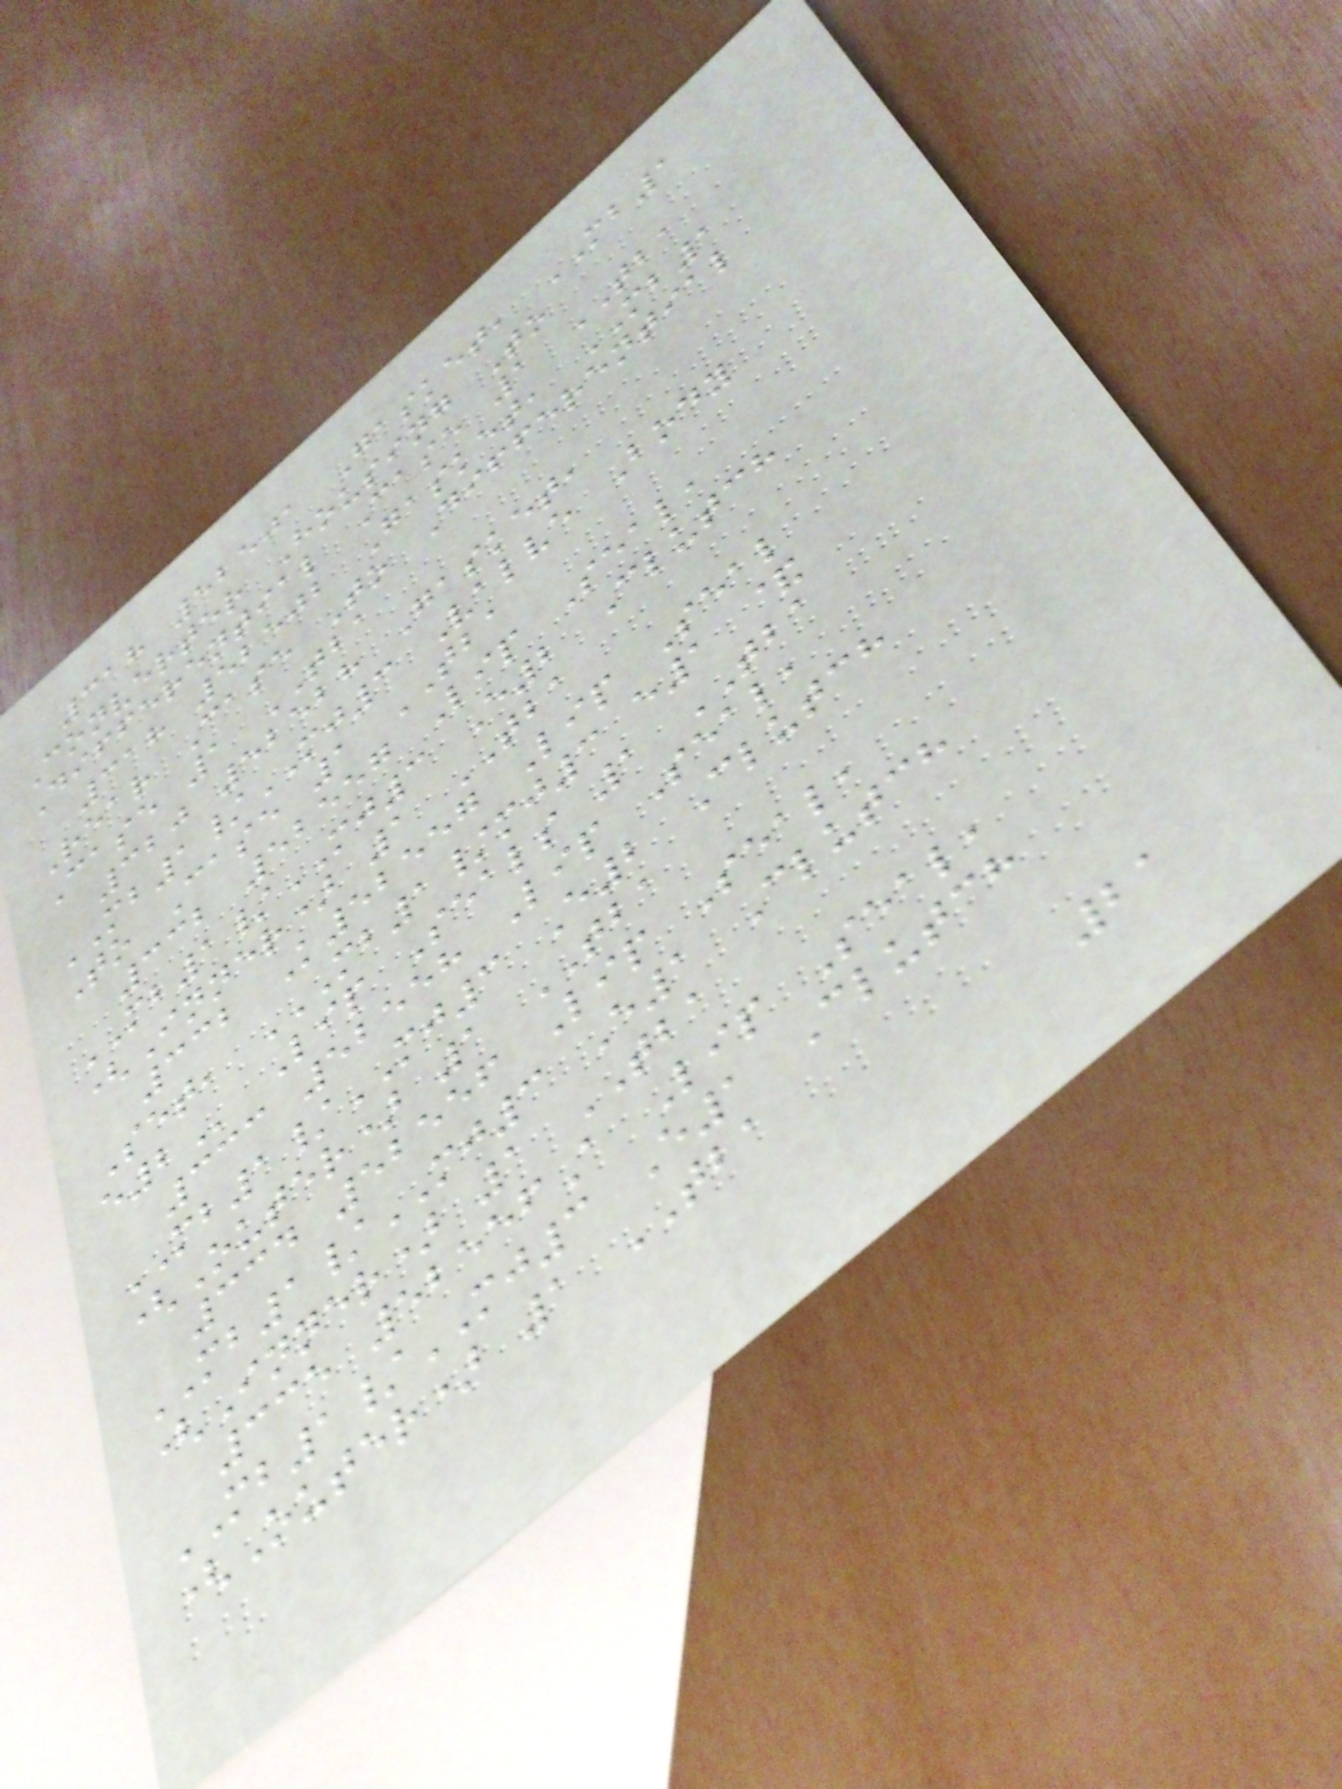318 52501 Gasket, MB1
Converter Housing To
Differential Case 1 TBA
318 52502 Gasket, MB1
Rear Case To Differential
Case 1 TBA
320 52528 Gasket,
MB1/MJ3 Valve Body
To Case 1 TBA
332 52557 Lip Seal,
MB1/MJ3 E2 Clutch
(Inner) 1 TBA
332 K52557 Lip Seal
Set, MB1/MJ3 E1 &
E2 Lip Seals 1 TBA
333 52558 Lip Seal,
MB1/MJ3 E2 Clutch
(Outer) 1 TBA
334 52556 Lip Seal,
MB1/MJ3 E1 Clutch
(Inner) 1 TBA
335 52556A Lip Seal,
MB1/MJ3 E1 Clutch
(Outer) 1 TBA
21
